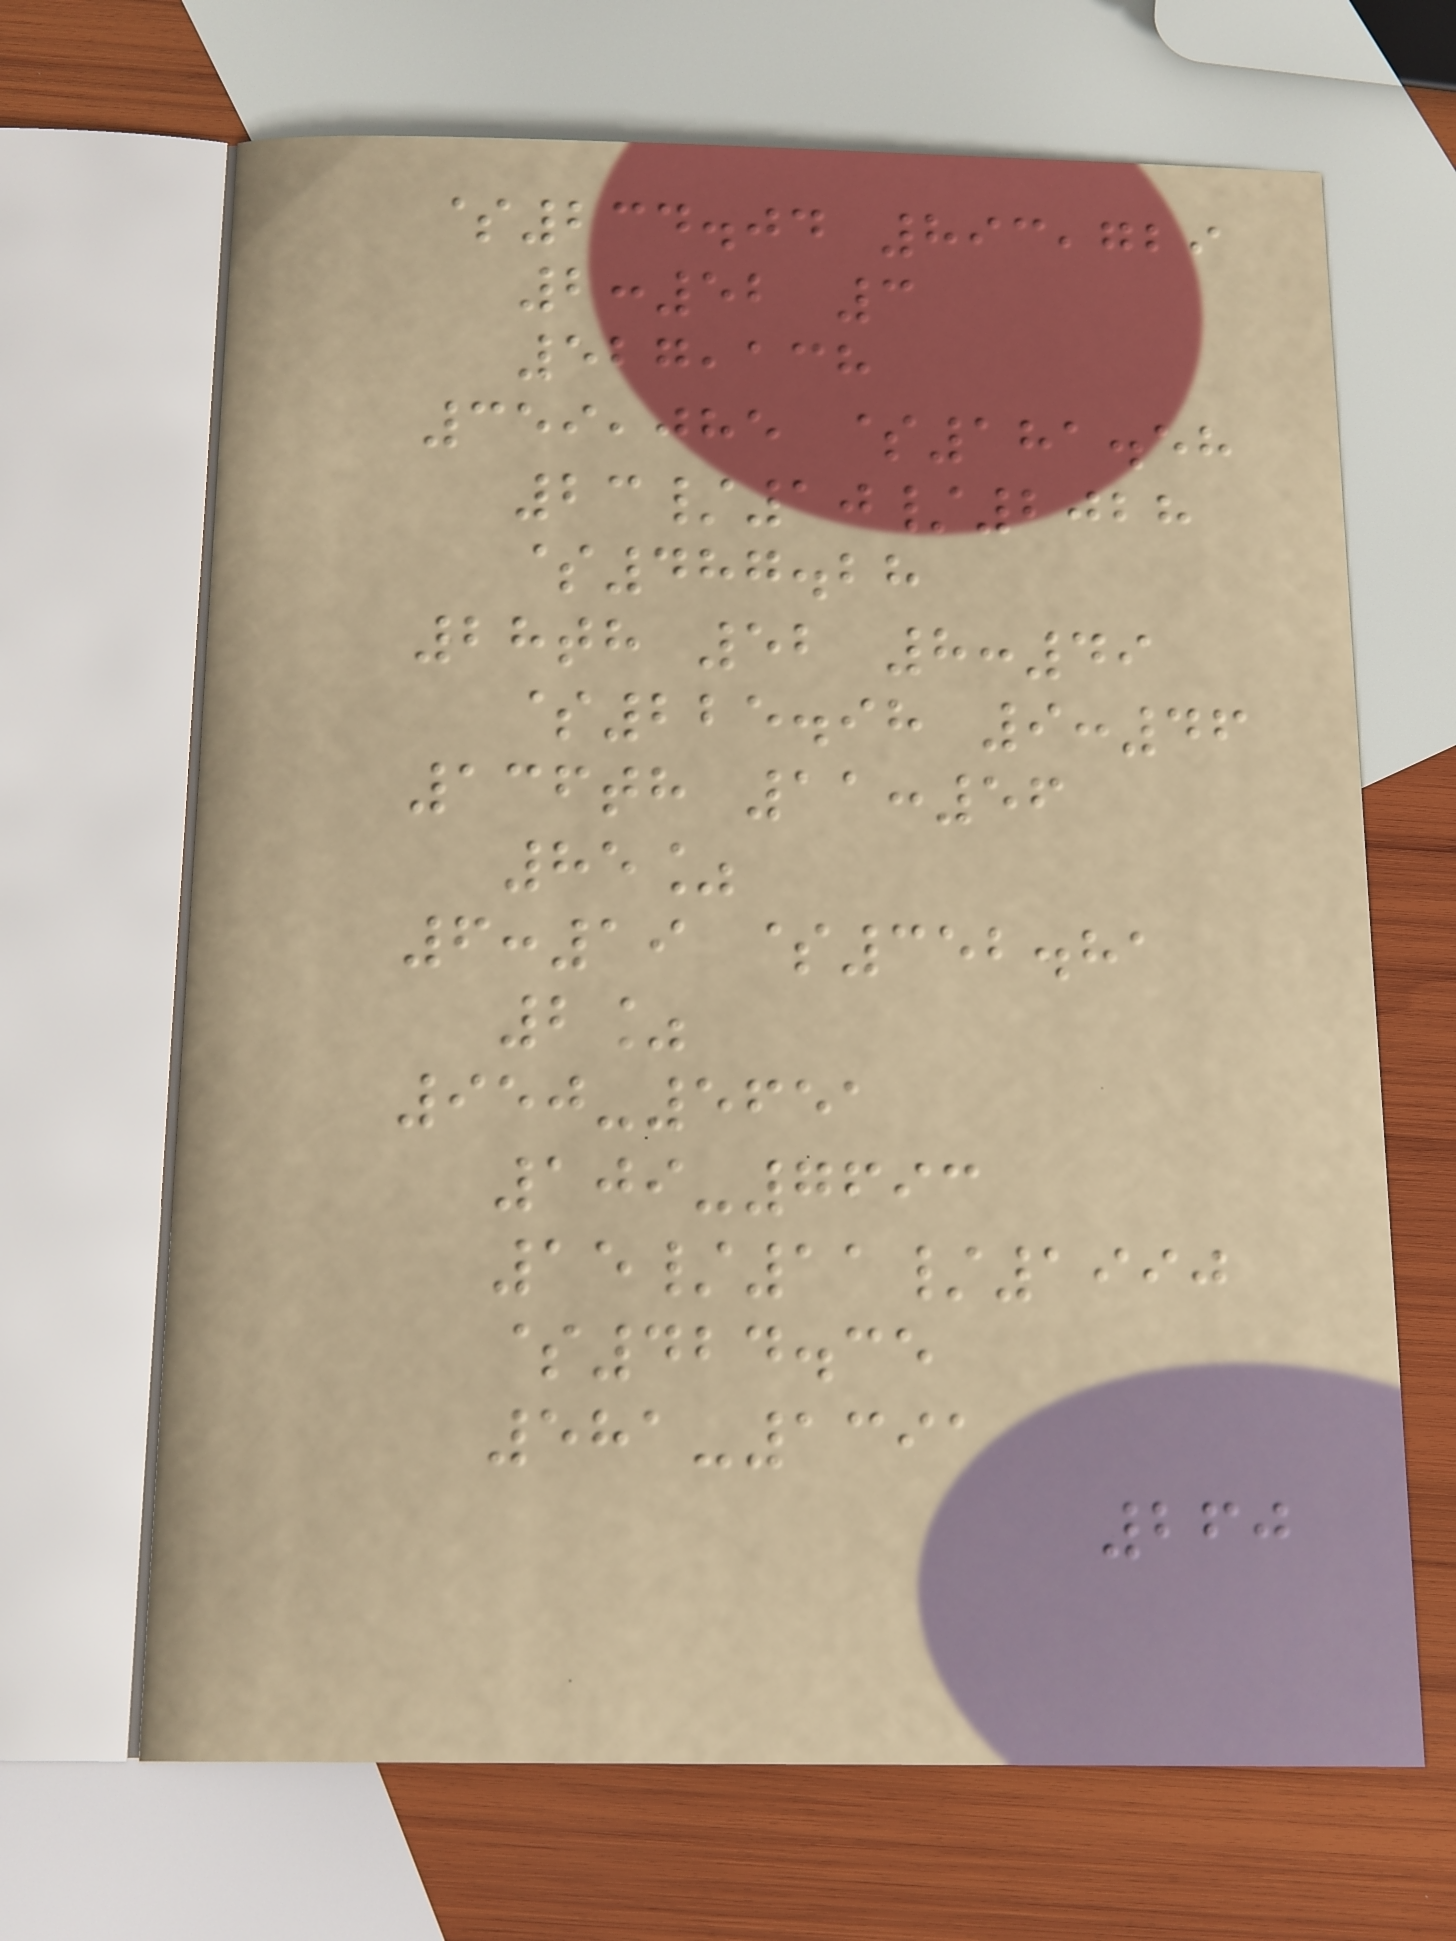$234.04 893,729
2:52 3
527,138
359,085 $181.58
23/10/2028
$487.28
28th 52 8:49
$225.98 9:46
136th 11:56
85%
6:19 $352.81
2%
950-5651
109-7693
15/11/1990
$424.35
581-1391
260
